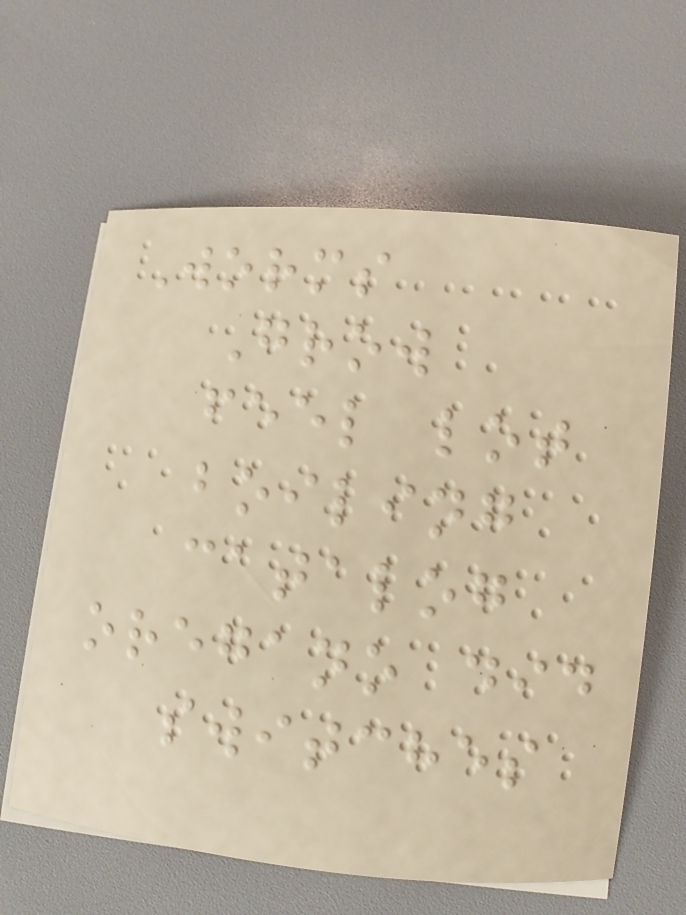Worms
Grow
feel lot
boiling
catalog
oregano did
switches
